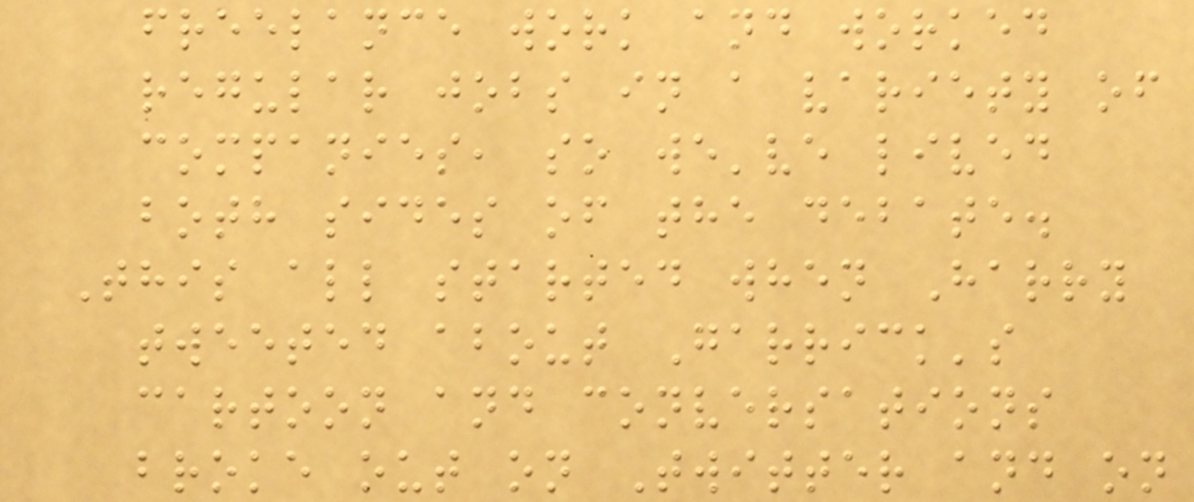freelance work and worked
regular jobs in a variety of
companies, so we've lived
both sides of the debate.
This all started when Harry
tweeted about Garrick's
cartoon and conversations
broke out on Twitter and on
